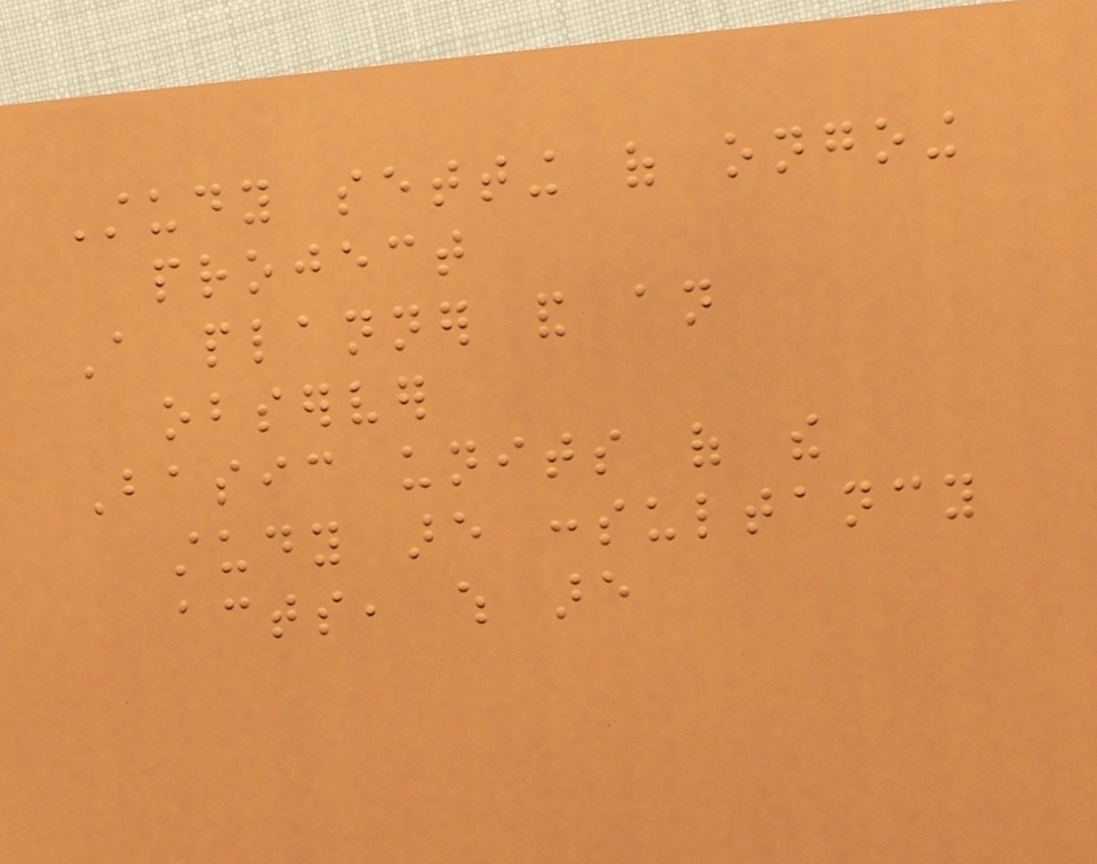Study setting of ongoing
project
A planner and an
observer
Basic units of the
study are consultancy
acts, which are
